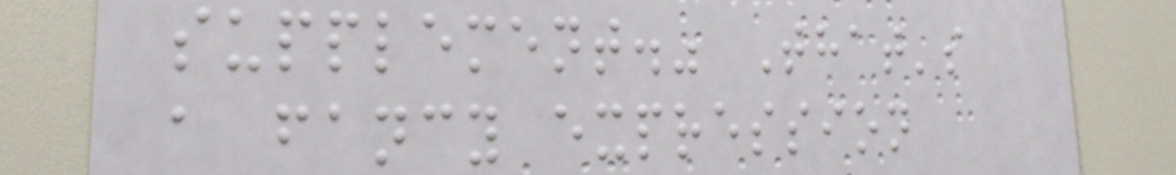supplement." That's
a fancy expression
